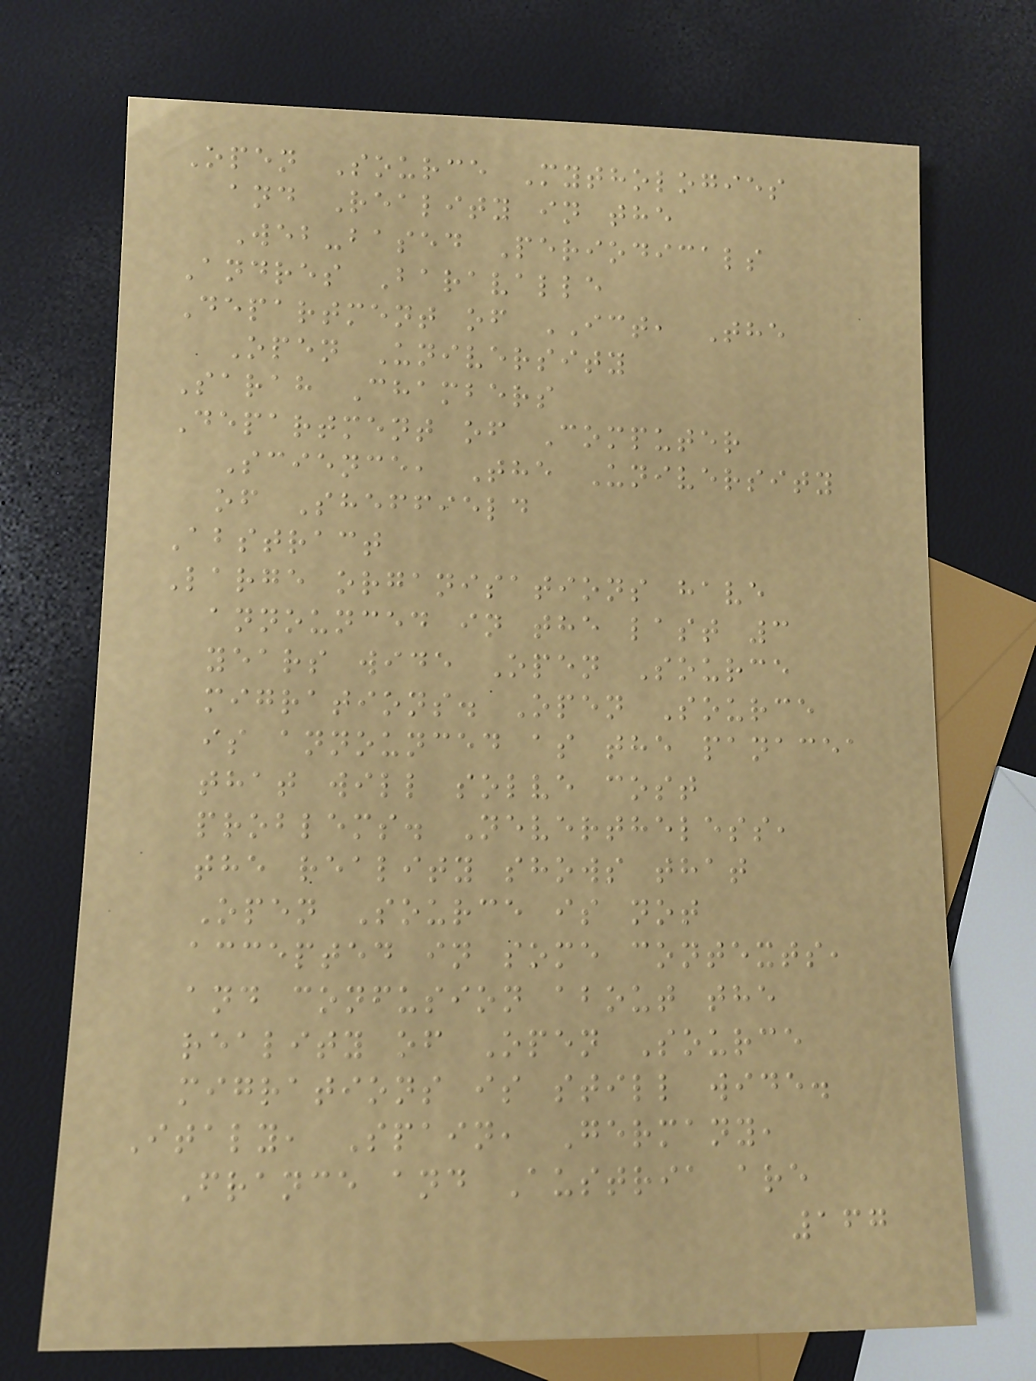Open Source Mythologies
and Reality in the
Web-based Periodicals
Andres Baravalle
Department of ICT, The
Open University
Sarah Chambers
Department of Computer
Science, The University
of Sheffield
Abstract
Large organisations have
announced in the last 3
years wide Open Source
migrations. Open Source
is announced as the panacea
that will solve cost
problems. Nevertheless,
the reality shows that
Open Source is not
accepted in some contexts,
and confusion about the
reality of Open Source
migrations is still wide.
Italy, Spain, Germany,
France and Austria are
167
